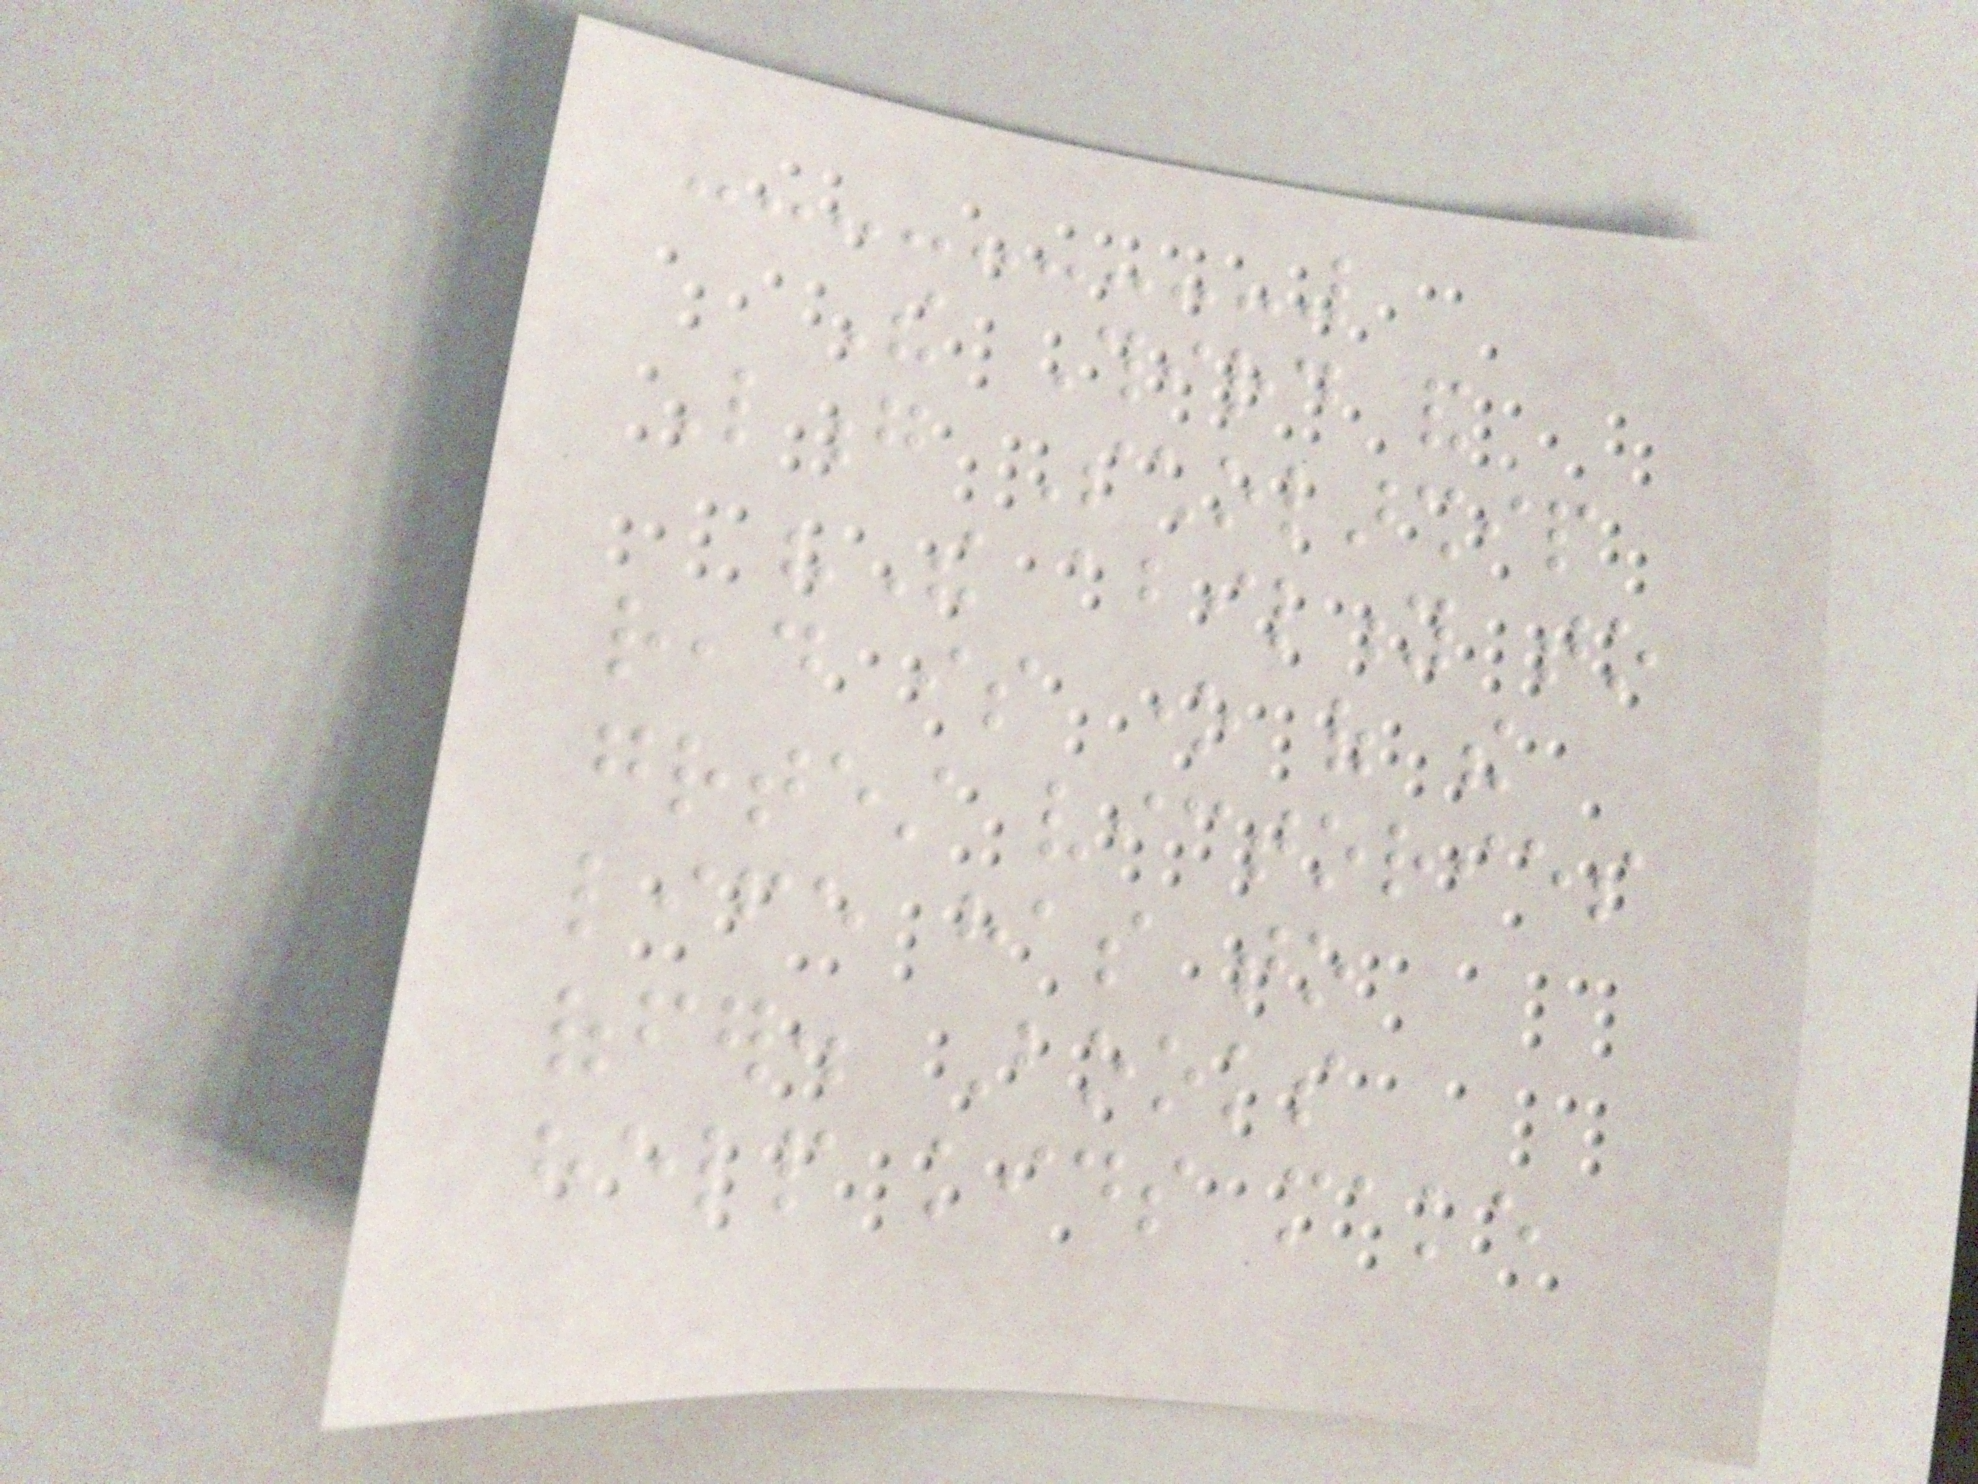The Third and
Long Scholarship
"The ability to
read is one of the
greatest victories
life has to
offer. Books
help kids make
